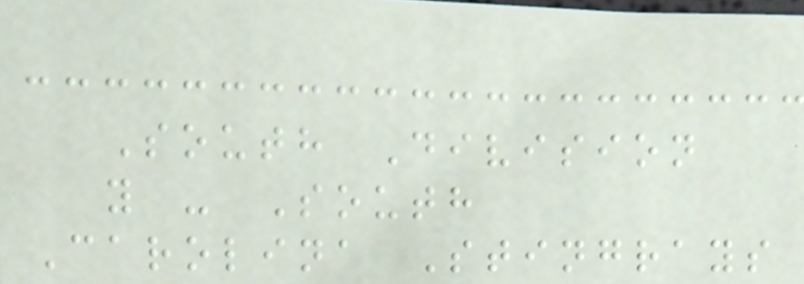South Division
y - South
Carolina Stingrays
